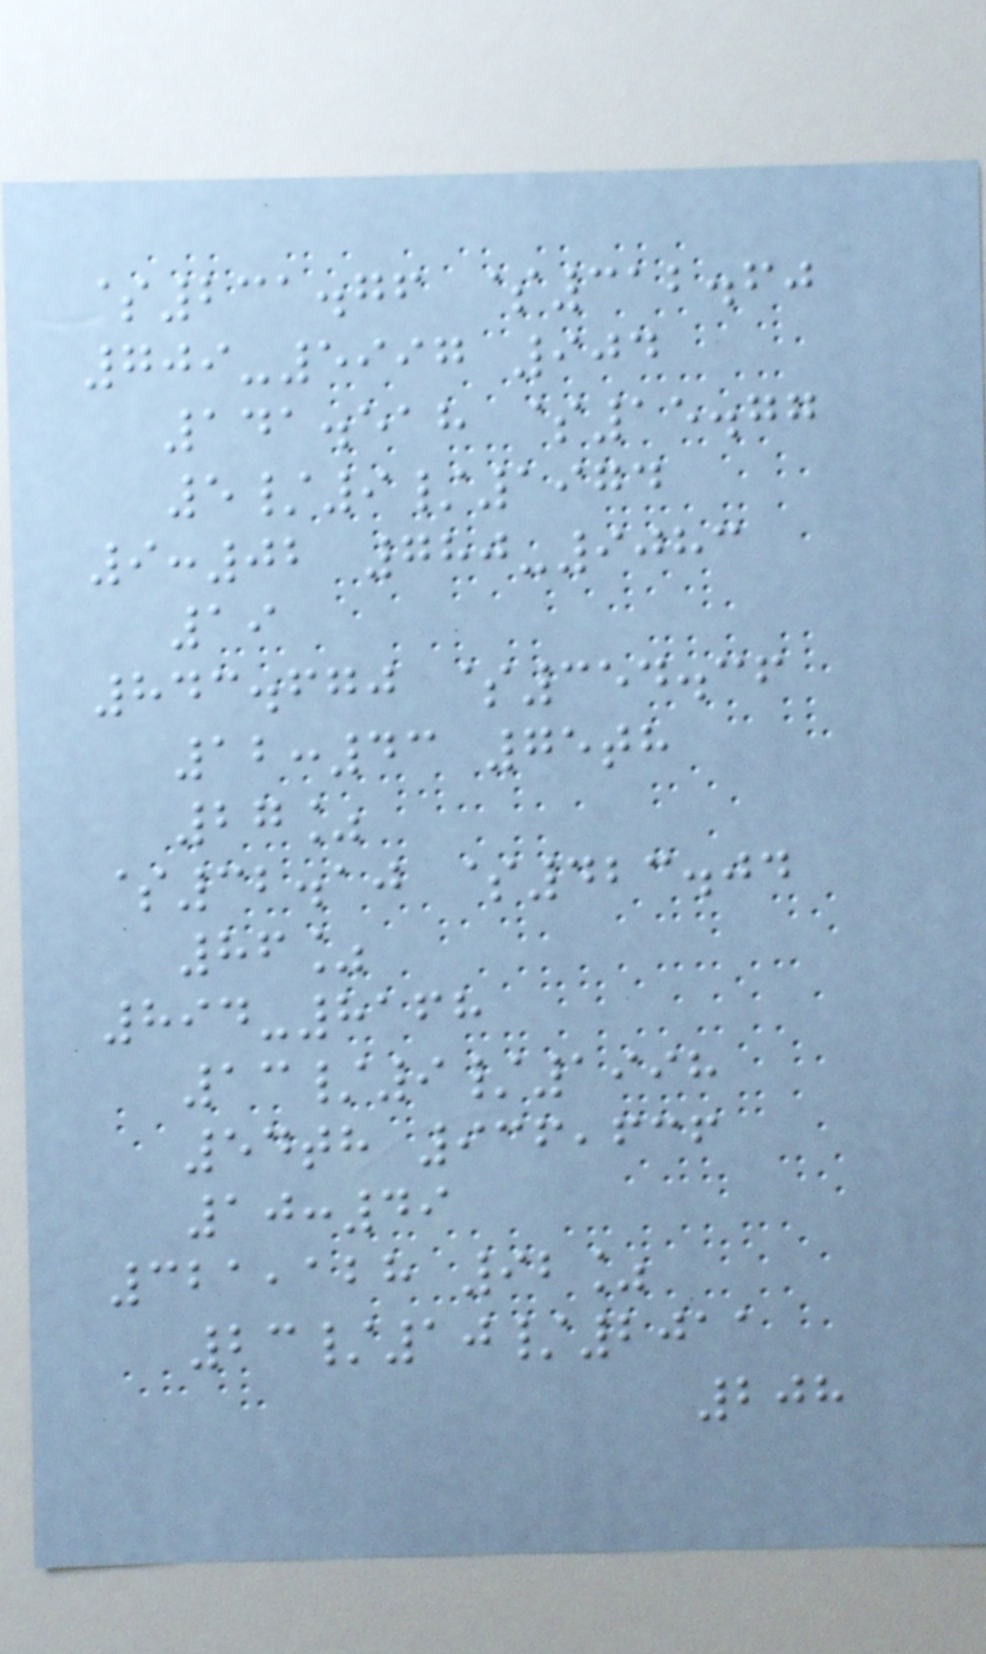$231.76 $312.60
709-5997 904
141.518 $15.77
5/9/1974
9:02 780-9083
19
843.670 $354.36
12:43 75th
27%
$32.10 $423.04
86%
894-8168
13/9/1998
54th 936,636
10:49
321,128 92%
23/10/2011
208
